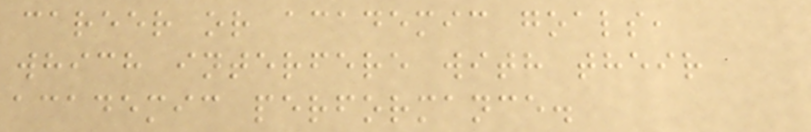career or academic goals,
which interfere with their
academic performance.
